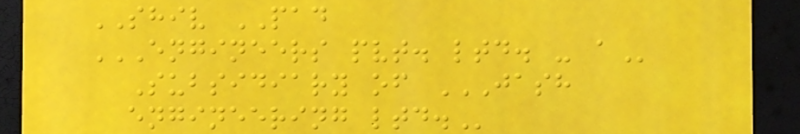SHIV PAD
ENGINEERS PVT. LTD. - A
Subsidiary of JASH
ENGINEERING LTD.
